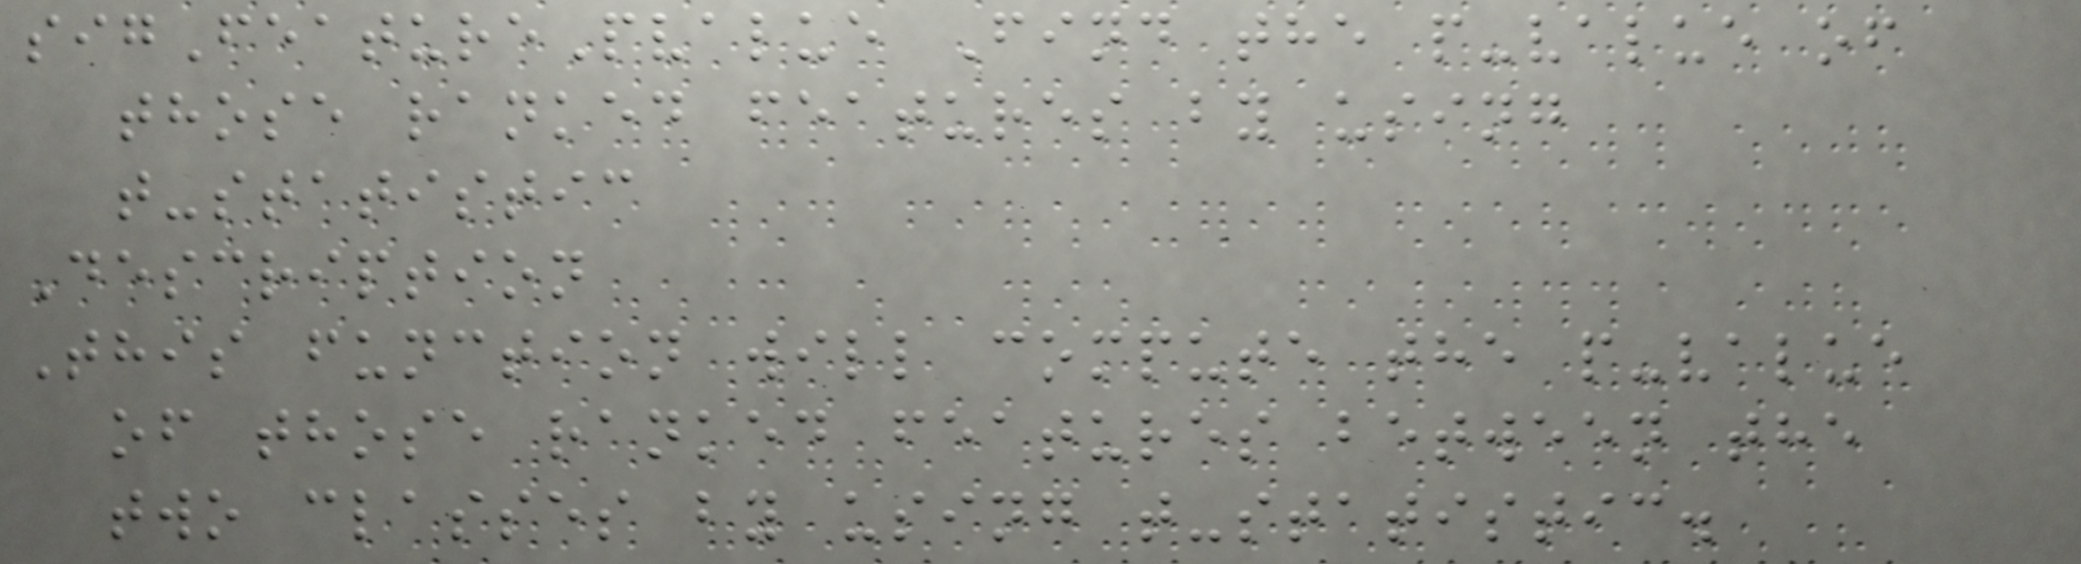sigFeaturePvalue Find the p-value of
those ranked features by using
t-statistic
Description
This function will compute the p-value
of those ranked features between the
two classes by using t-statistic.
